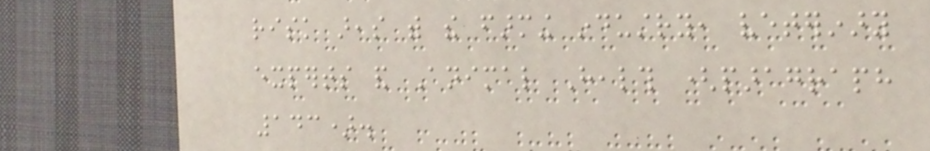risk areas with the farming industry, veterinary
experts and Animal Health (paragraph
143).
